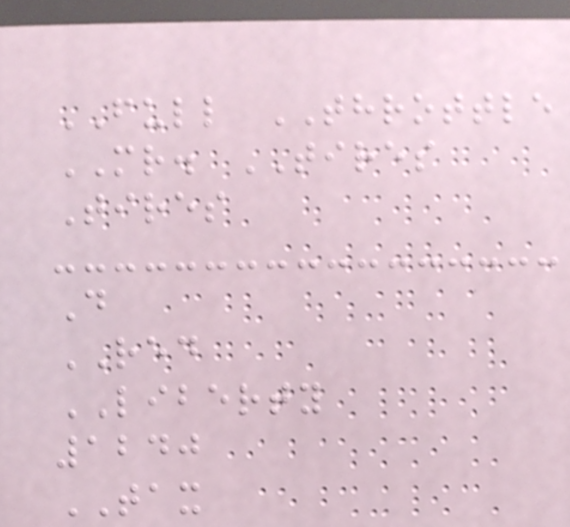FULL THROTTLE
MR. TIRES
Tires
D
RED
LIBERTY
1240
TAX
